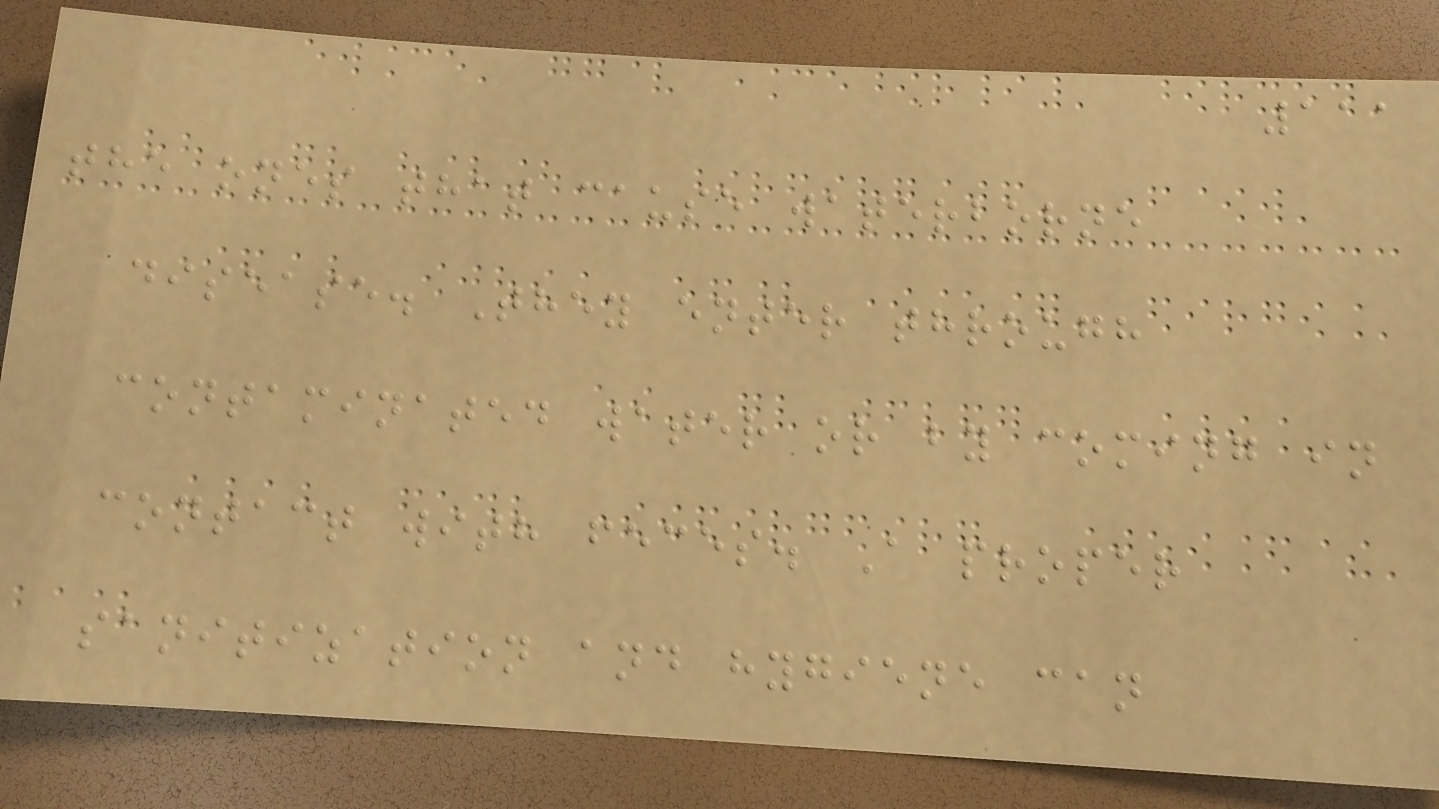111
the ones that cause waterborne
disease. They enter through
contaminated water or by coming in
contact with feces. A proper
sanitization and hygiene can
